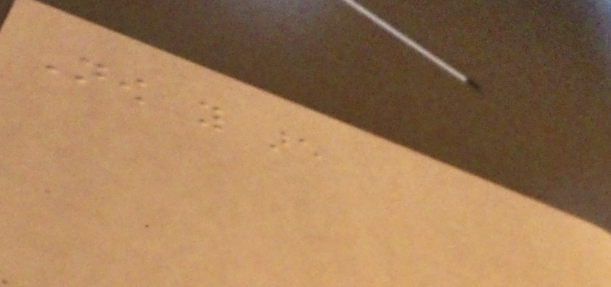Now you are
